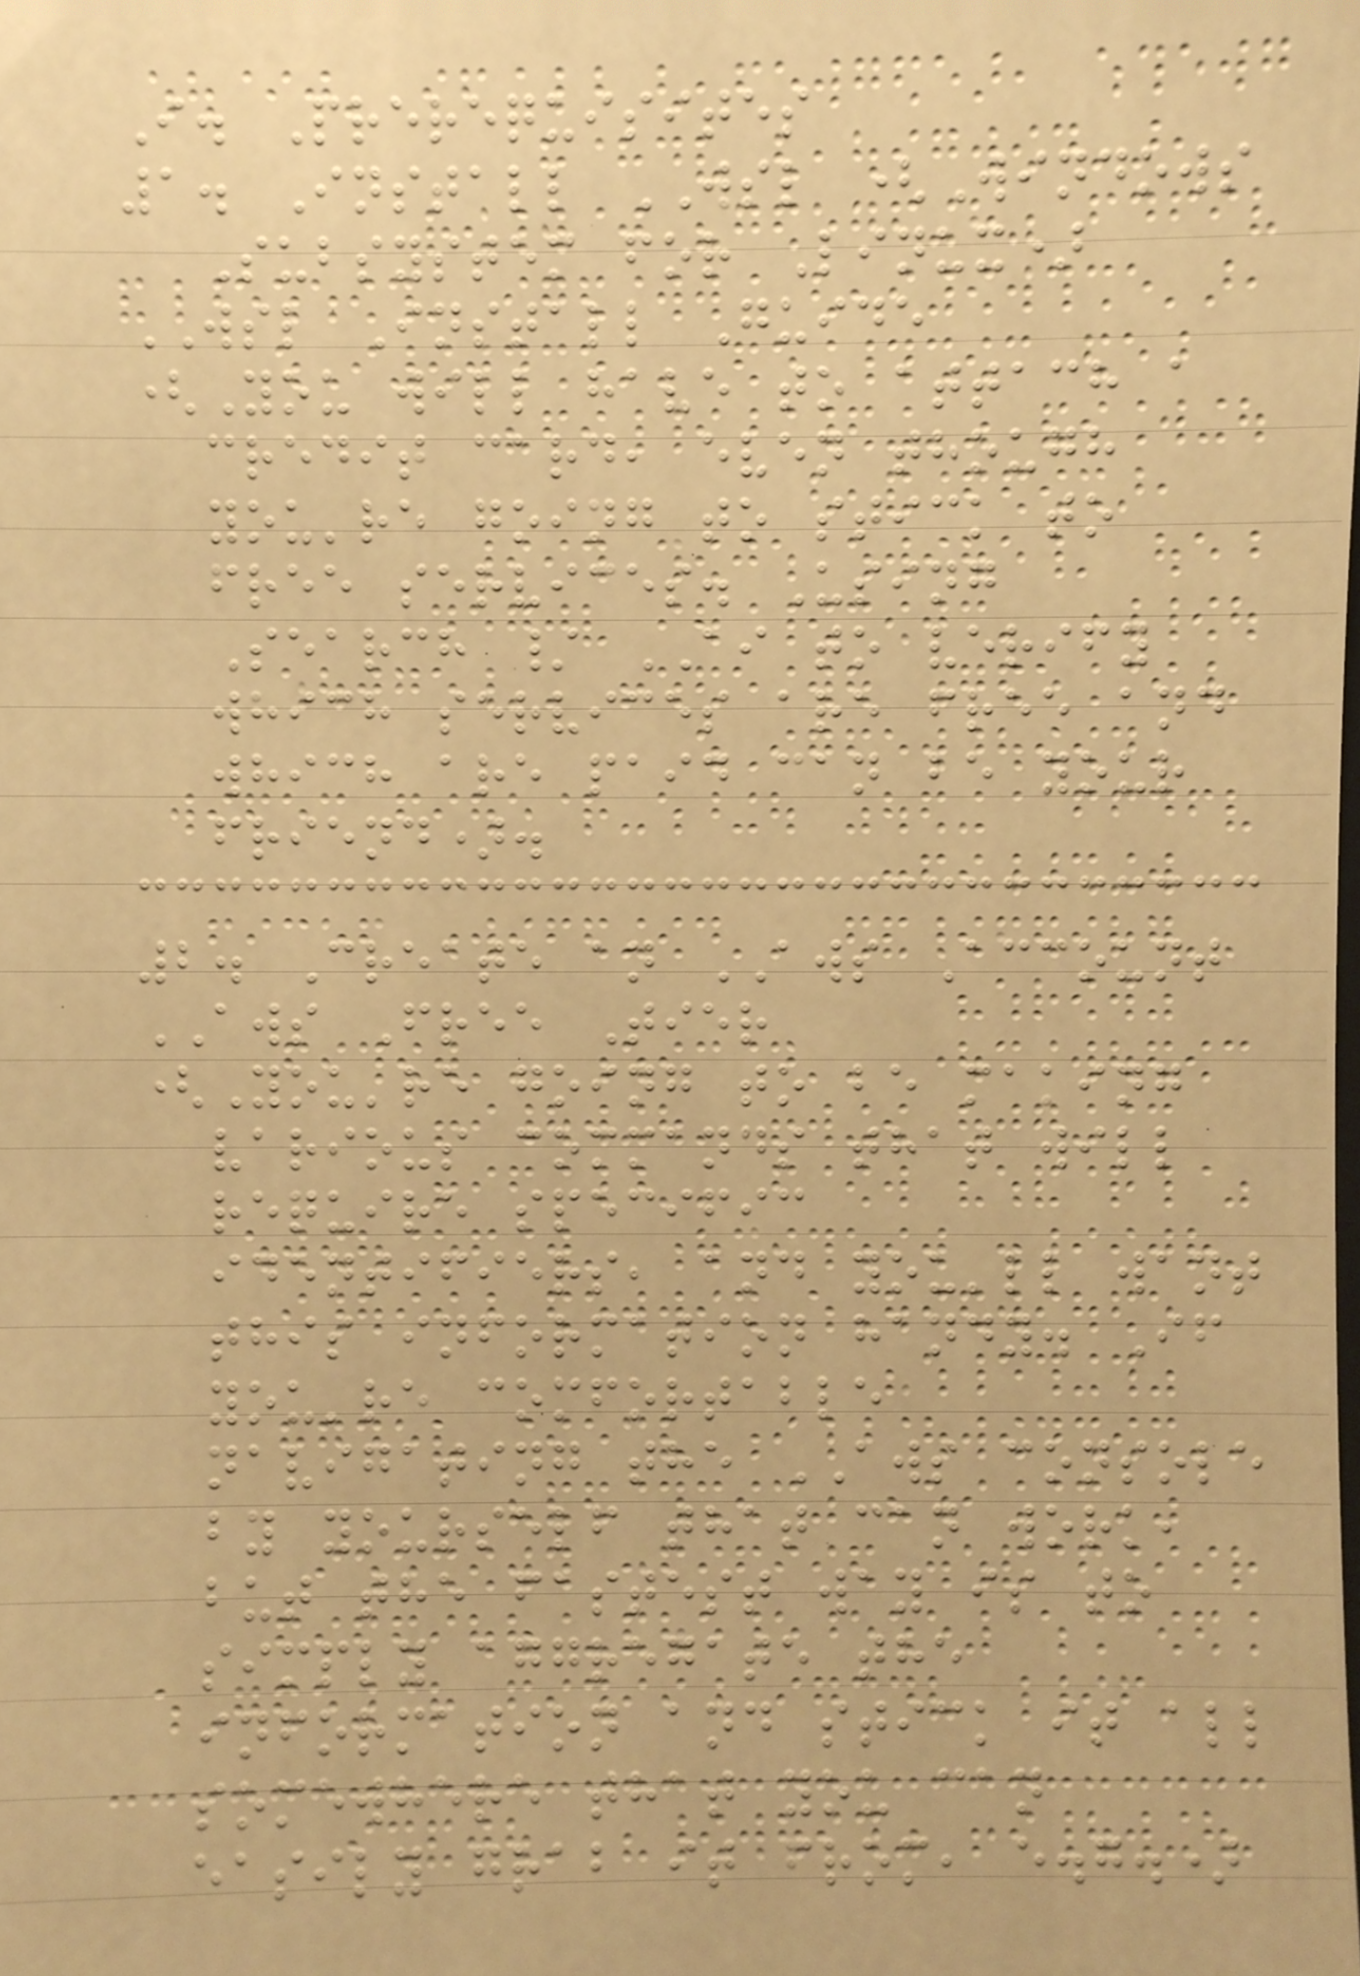I. Prerequisites
1. Install WSL (Windows
Subsystem for Linux)
WSL Install Guide
(You will have to attach a
credit card, even though
you're going to stick to
free services. Using
Search / AI to verify
which services are free and
which are paid can be your
friend).
2. Create an AWS Account
AWS Free Tier
(You're going to be making
various commands that will
require specific
identifiers, and you'll want
this information handy. If
you're comfortable
navigating the AWS console
by yourself that can work,
but the fastest way is to
simply aggregate the
information and stick it all
somewhere that you can
easily grab it from, e.g.)
